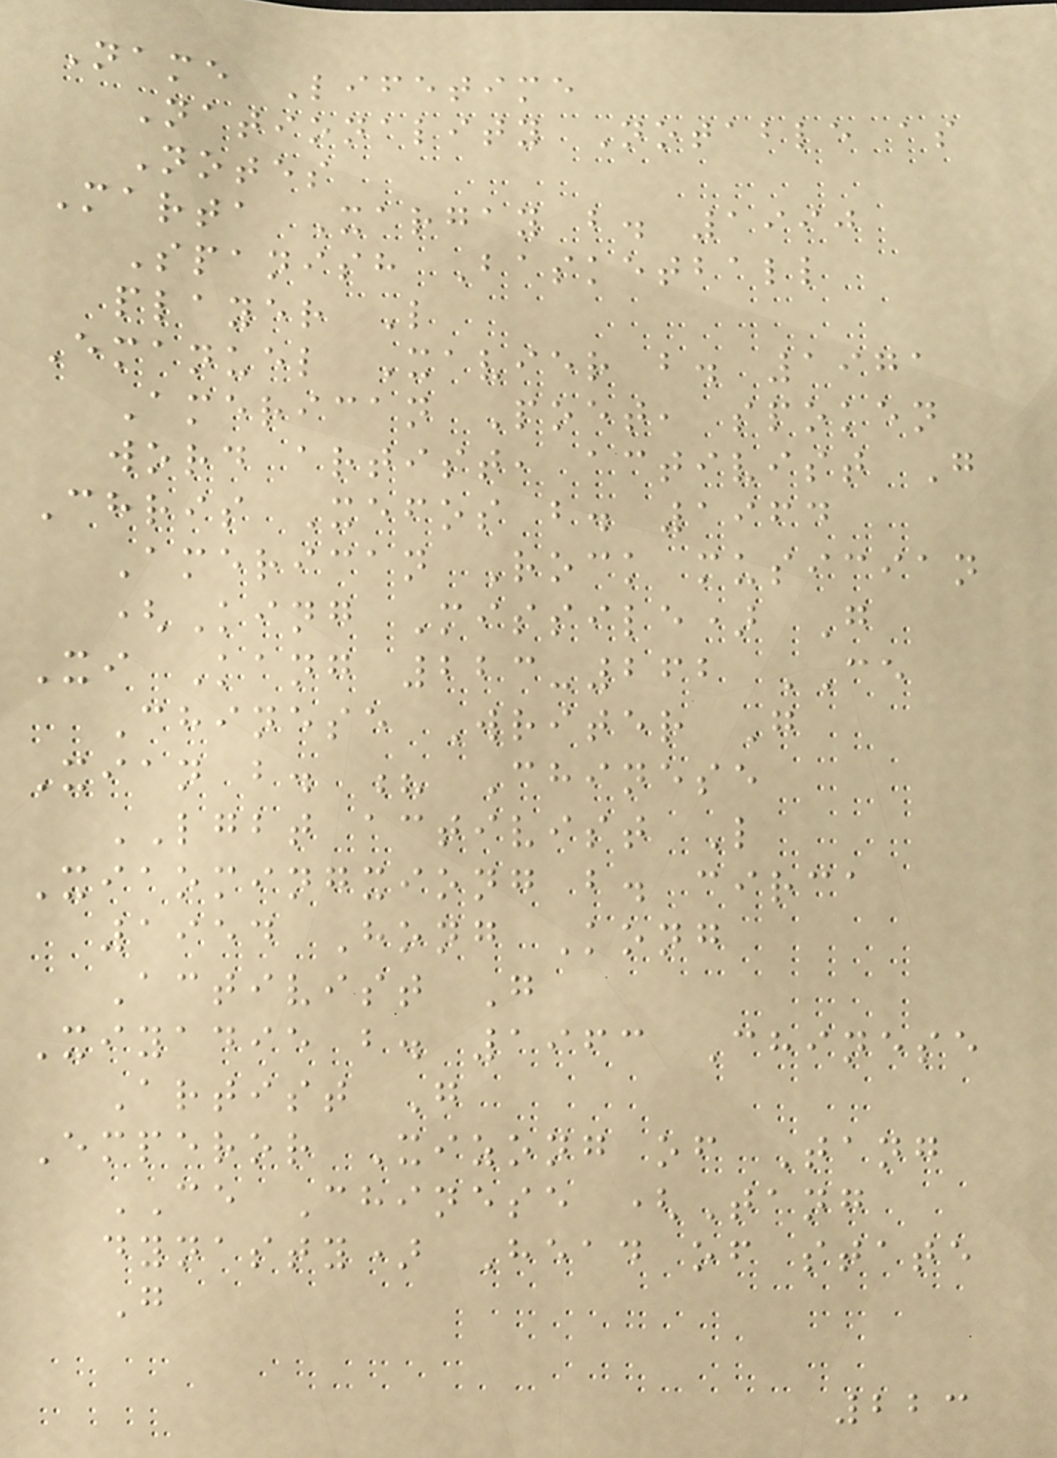Name Lifetime
Nationality Notable as
Notes
Marta Xargay b. 1990
Spanish Basketball
player L
Emanuel Xavier b. 1971
American Poet, spoken
word artist, activist G
Chris Xefos b. 1964
American Rock musician
(King Missile) G
Xi Kang 223-262 CE
Chinese Writer G
Xian b. ? Chinese
LGBT activist L
Xiaomingxiong b. circa
1954 Hong Kong
Activist G
Xiyadie b. 1963 Chinese
Artist G
Emperor Xizong of Tang
CE Chinese (Tang
dynasty) Head of state
G
223
